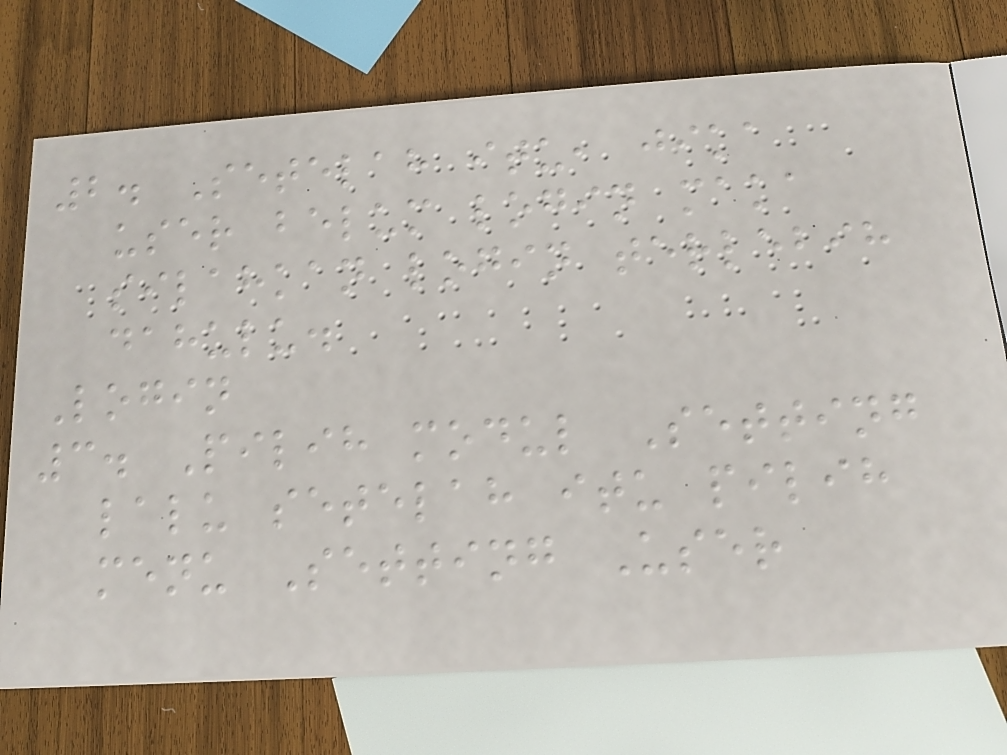2. Setelah itu, jika
user belum login maka
silahkan login terlebih
dahulu.
Login
3. Pilih modul Setting
lalu setelah itu pilih
menu Setting User
